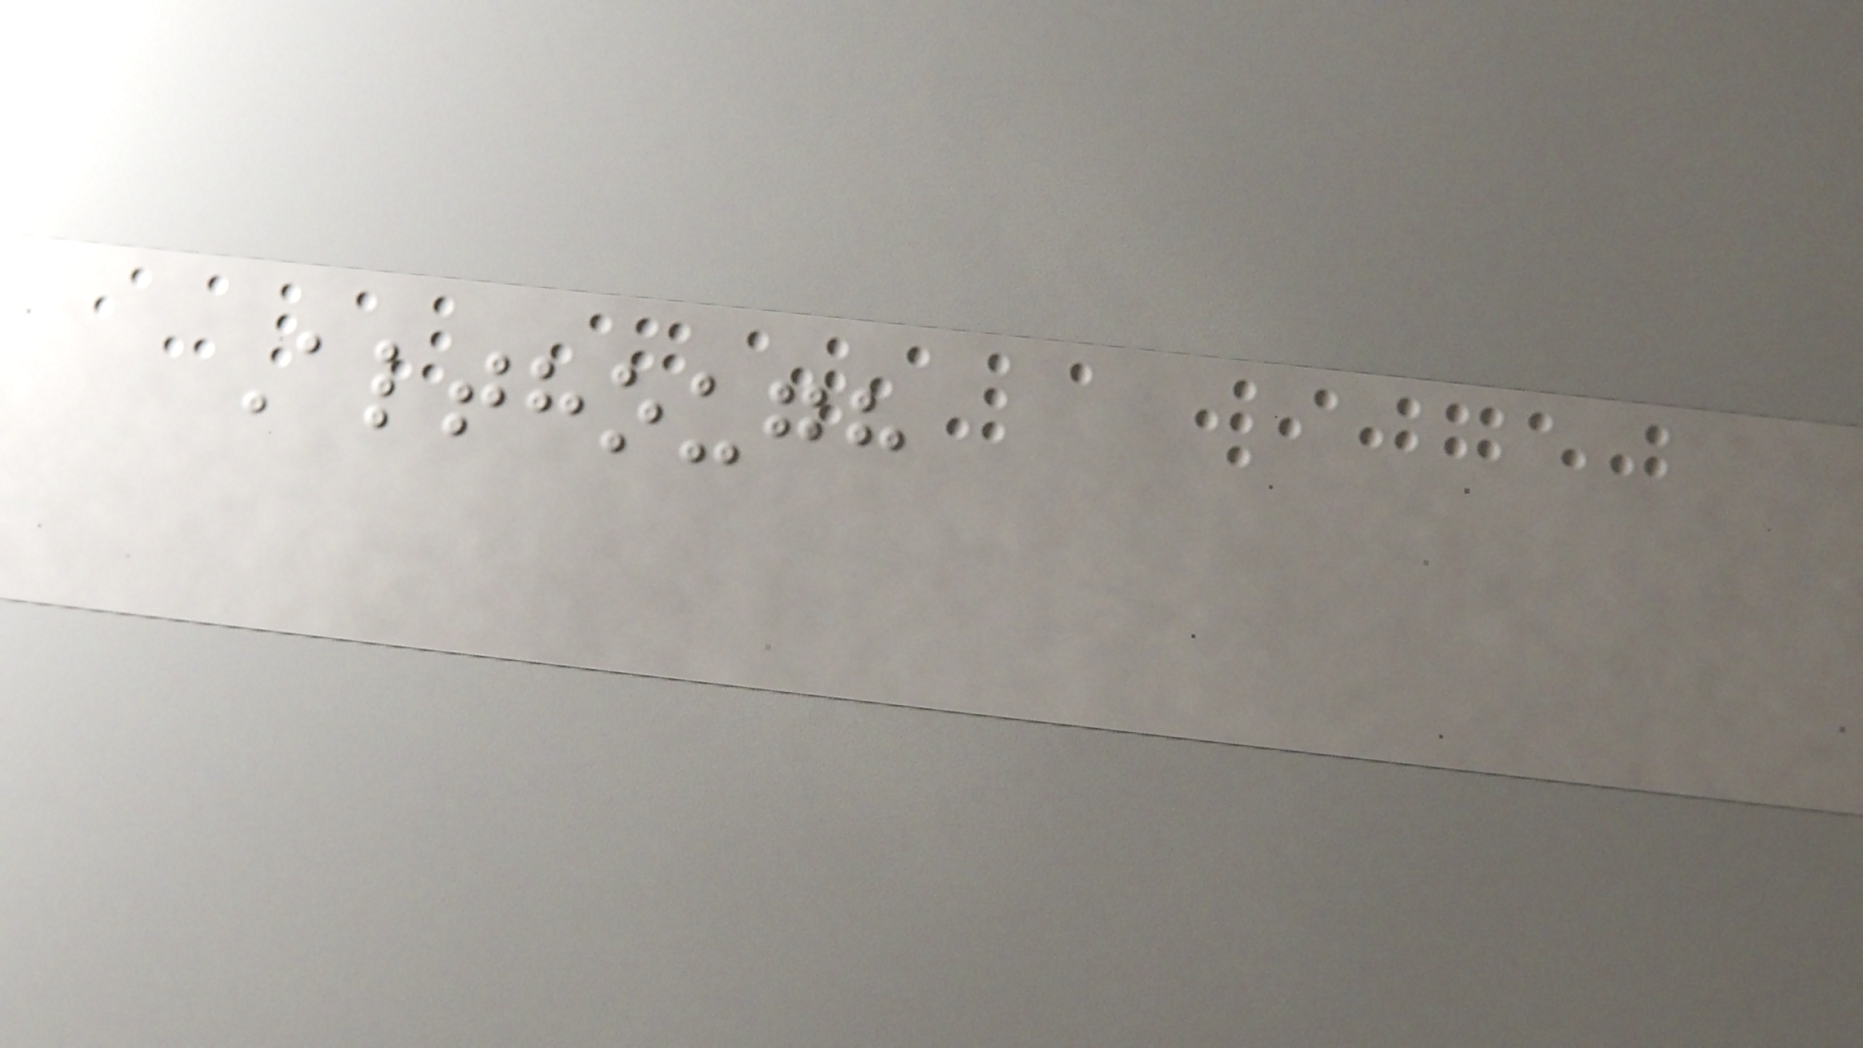Although
